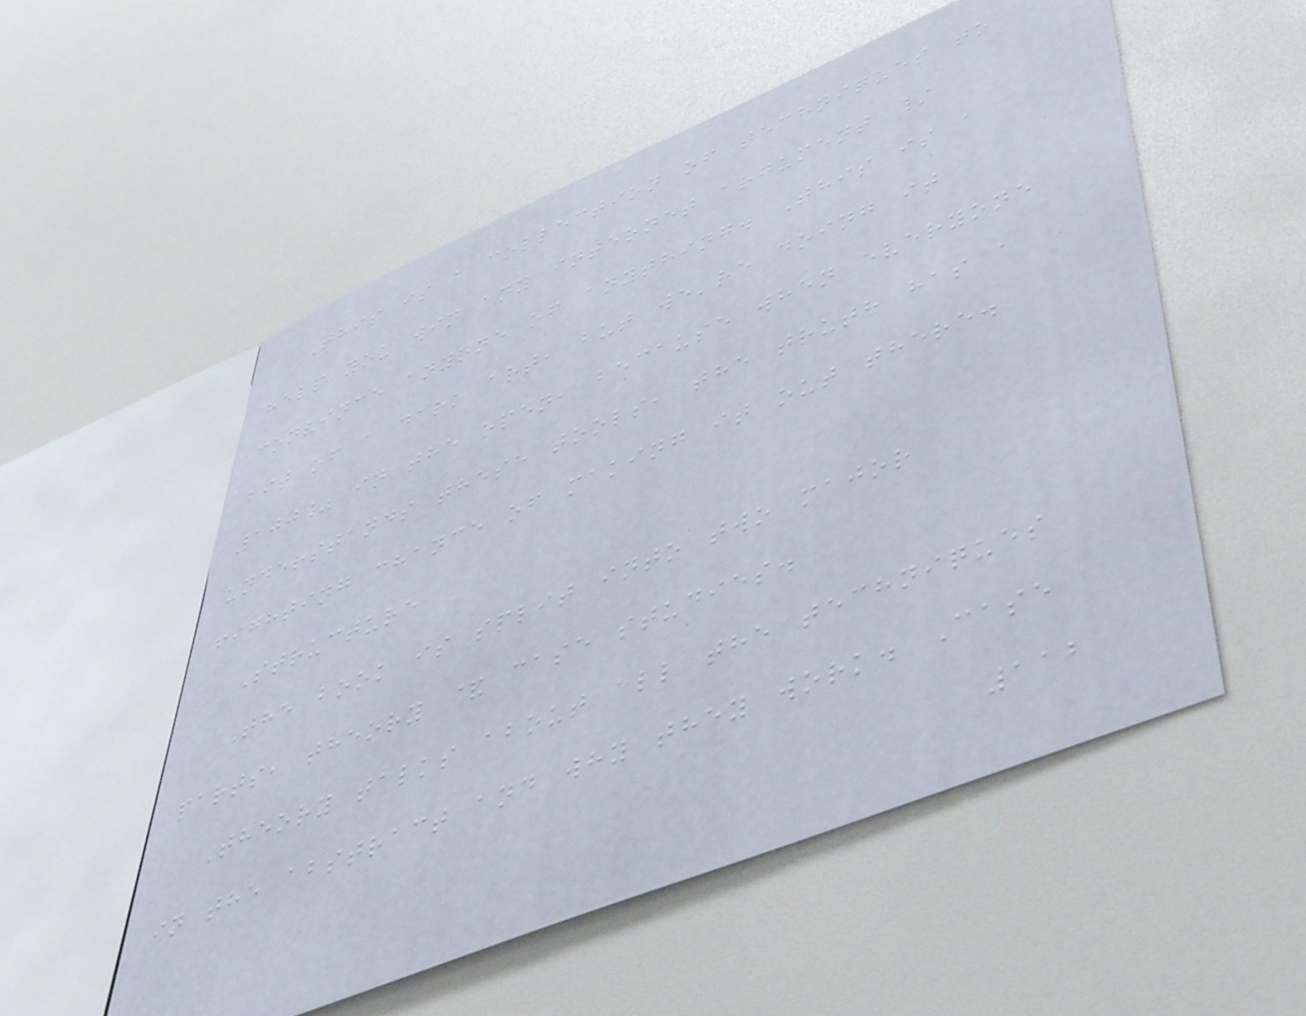This is a collection of techniques to
help you win any internet argument /
convince anyone of anything. This is a
bit of a dark art, but we're doing it
100% in the open, because when everyone
understands these tools, the truth has a
fighting chance of making it out there.
Structure
The book is split into two major
parts, theory & case studies.
Theory talks about all the techniques
in the abstract and why they work. Case
112
